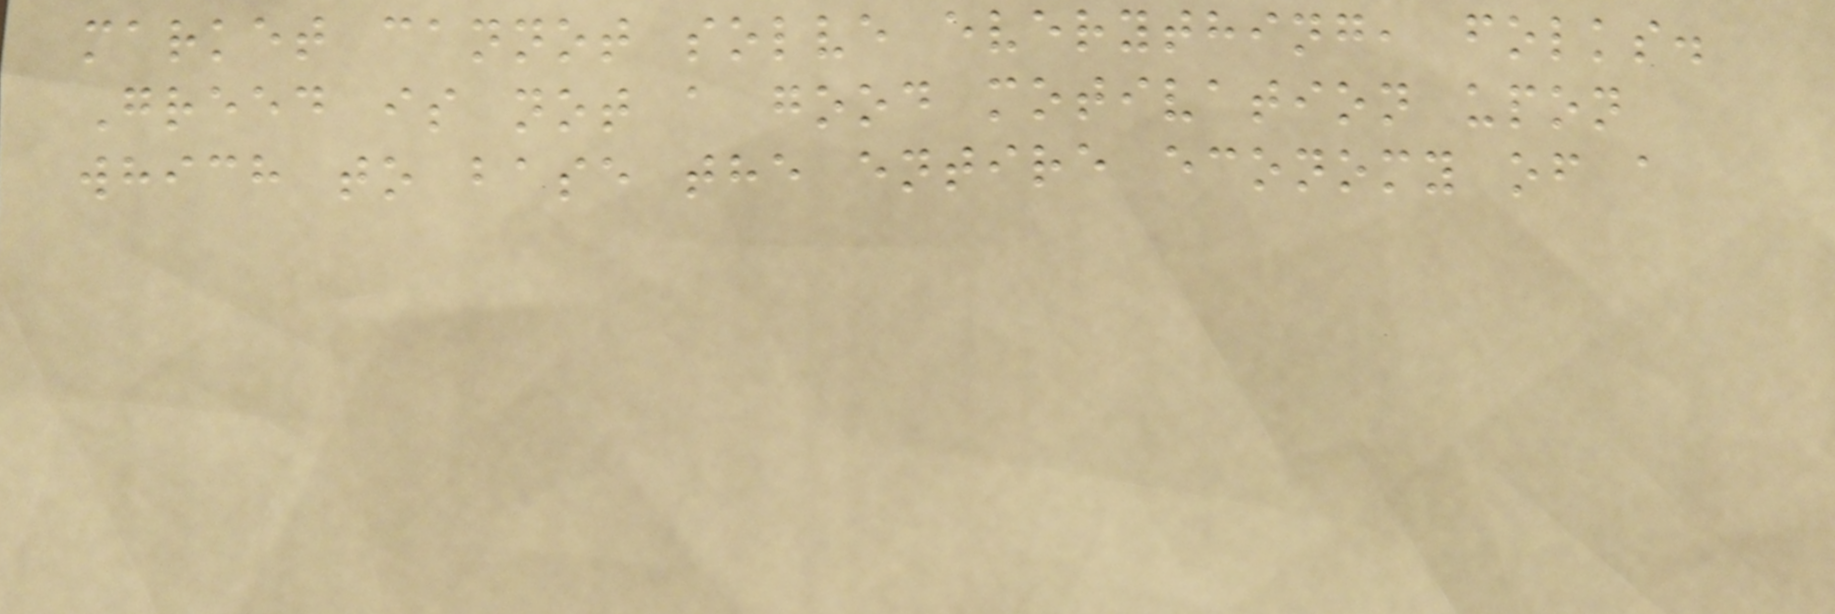market cannot solve everything, folks.
Greed is not a good motivation upon
which to base the entire economy of a
